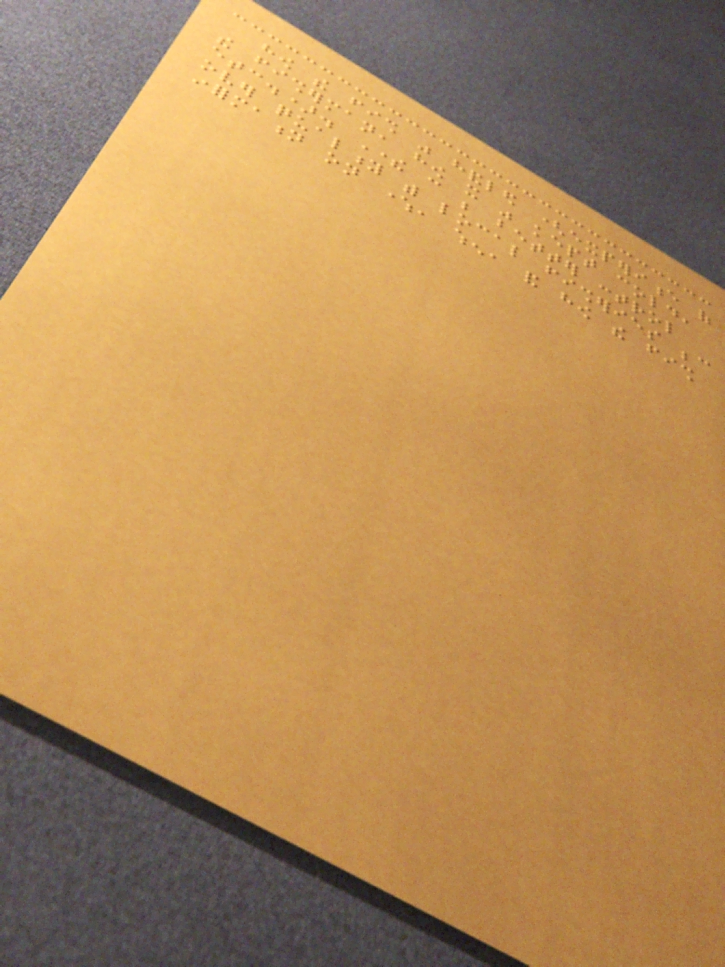how the fish was handled (experience of
the fisherman, how it was kept cold,
etc.). There can be better control
over quality with local fisheries because
information on where, when, and how the fish
